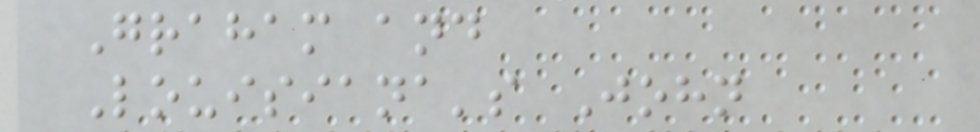Graham and
Louisiana's John
